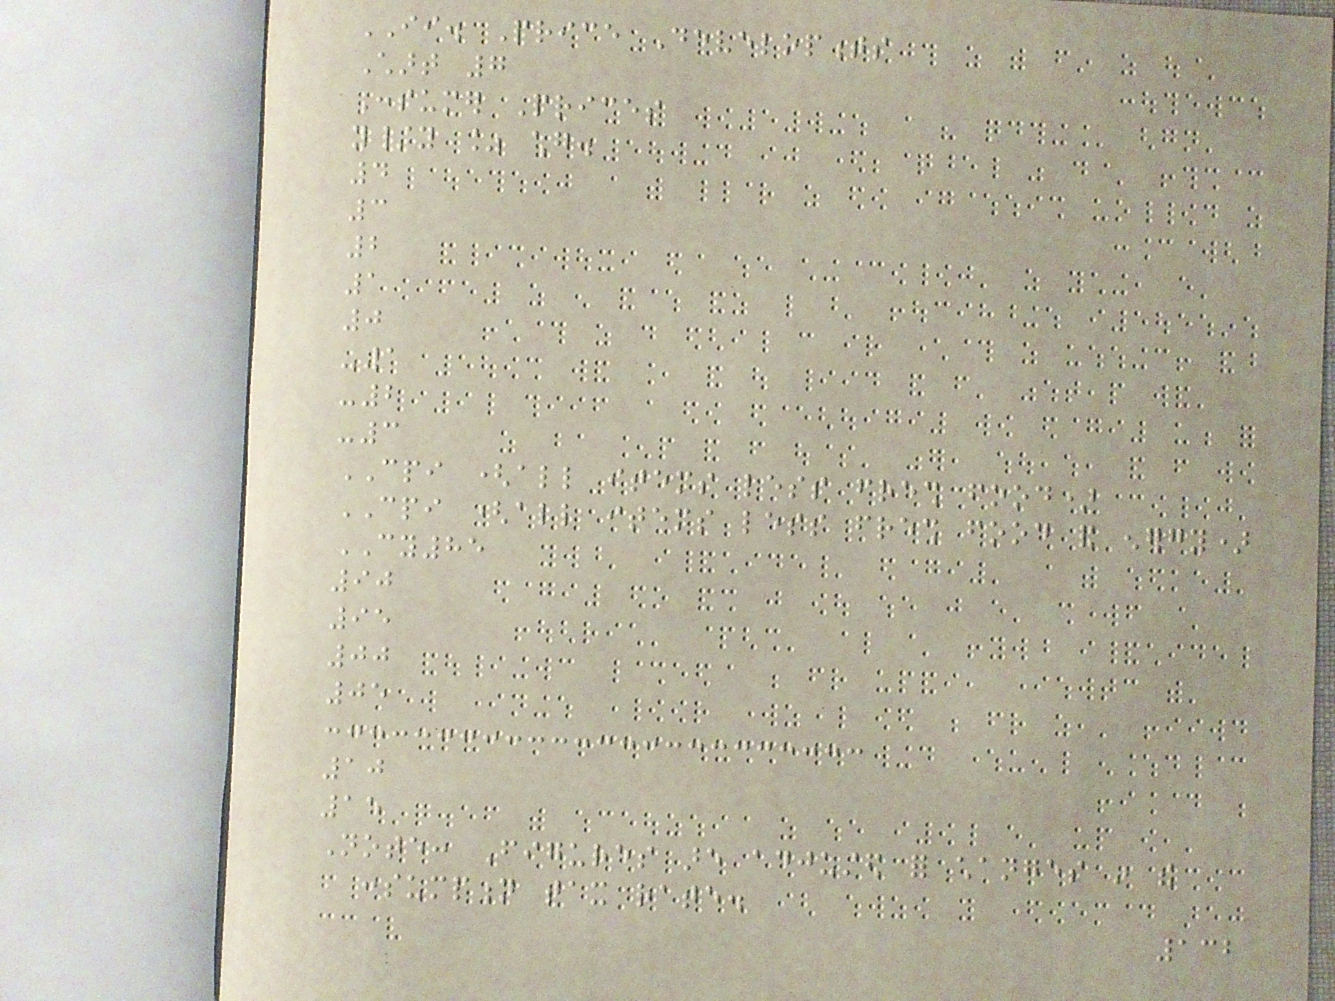II. Price Developments
Chart 7
Consumer Prices
y/y % chg.
4
3
2
1
0
-1
-2
-3
CPI (all items less fresh food)
CPI (all items less fresh food and energy)
CY85
90
95
00
05
10
15
Note: Figures are adjusted for changes in the
consumption tax rate.
132
